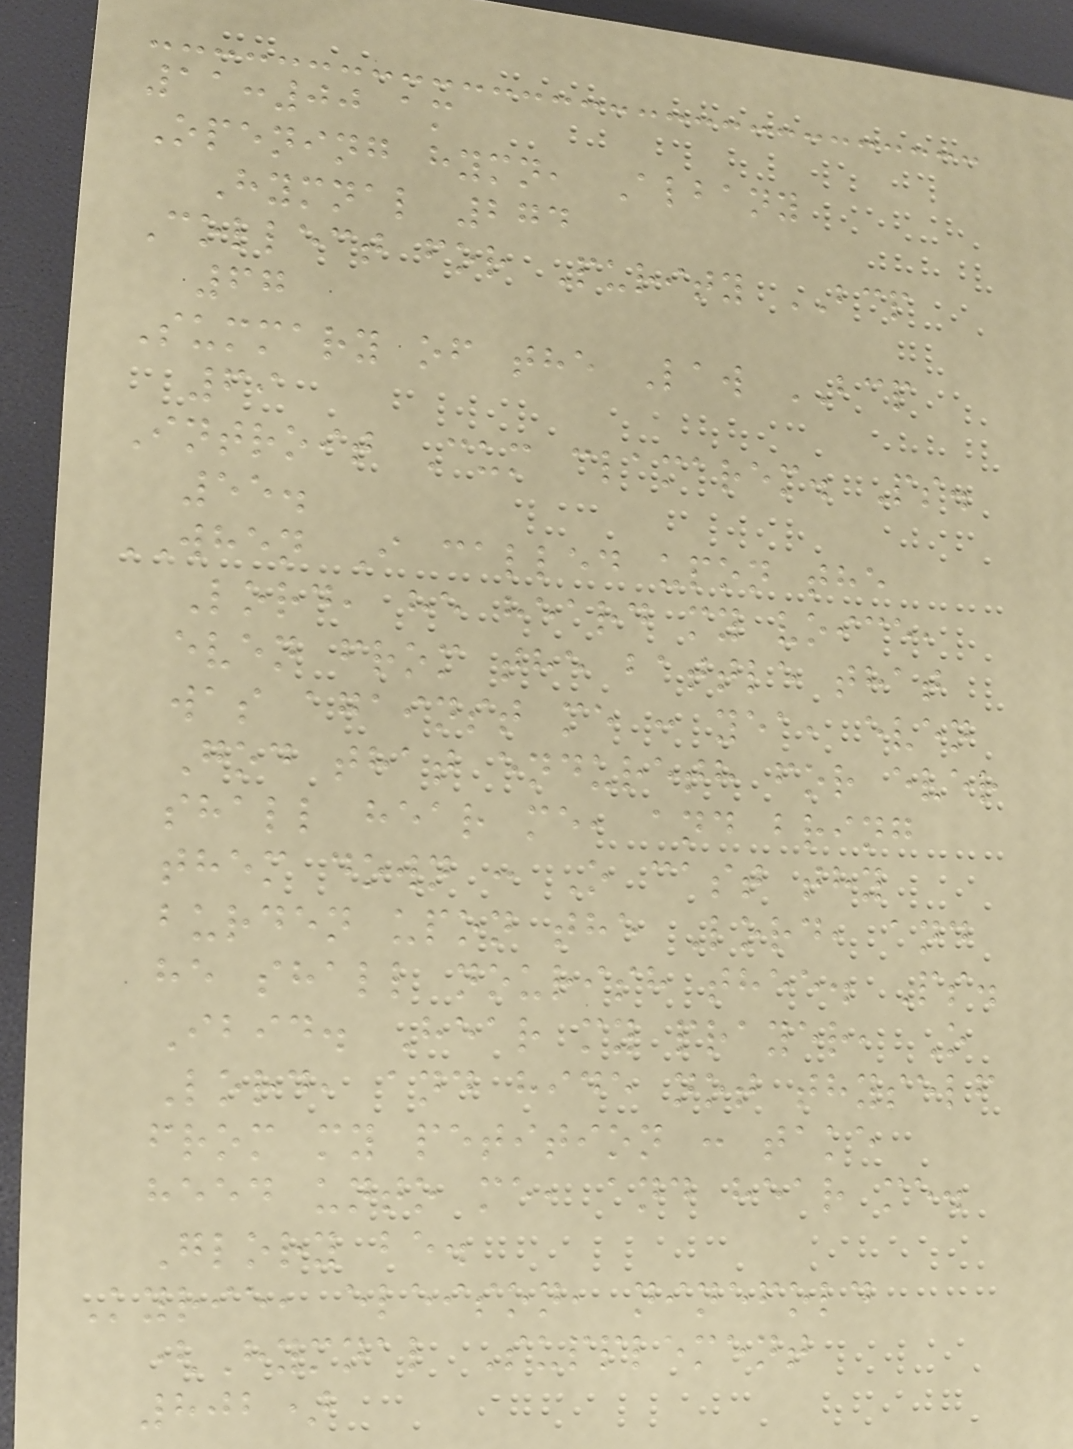11:00 am
Opening hymn, Albany
Hymnal 274
Collect for Purity BCP
67
Summary of the Law BCP
69
Introit Cum clamarem. Ps.
55.
WHEN I called upon the
Lord, he heard my voice,
even from the battle that
was against me : yea, even
God that endureth for ever
shall hear me, and bring
them down : O cast thy
burden upon the Lord, and
he shall nourish thee. Ps.
Ibid. Hear my prayer, O
Lord, and hide not thyself
from my petition : take
heed unto me, and hear me.
Glory be.
Kyrie, eleison, ninefold
(Hymnal Supplement
802)
